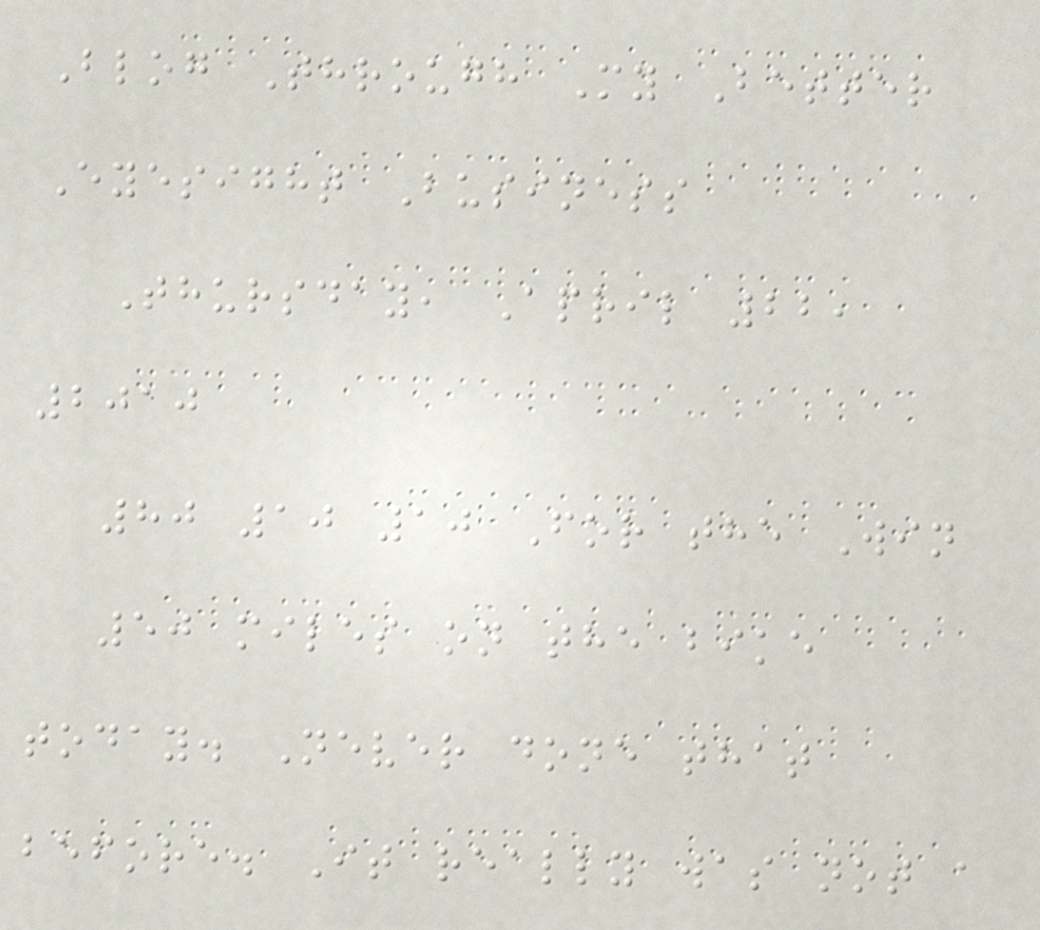Blog Through My Better
Eyesight Business
Thursday, April 22,
2010
80 10 10 For the Win
50 miles on the bike
today. Never done that
before. It really was not a
